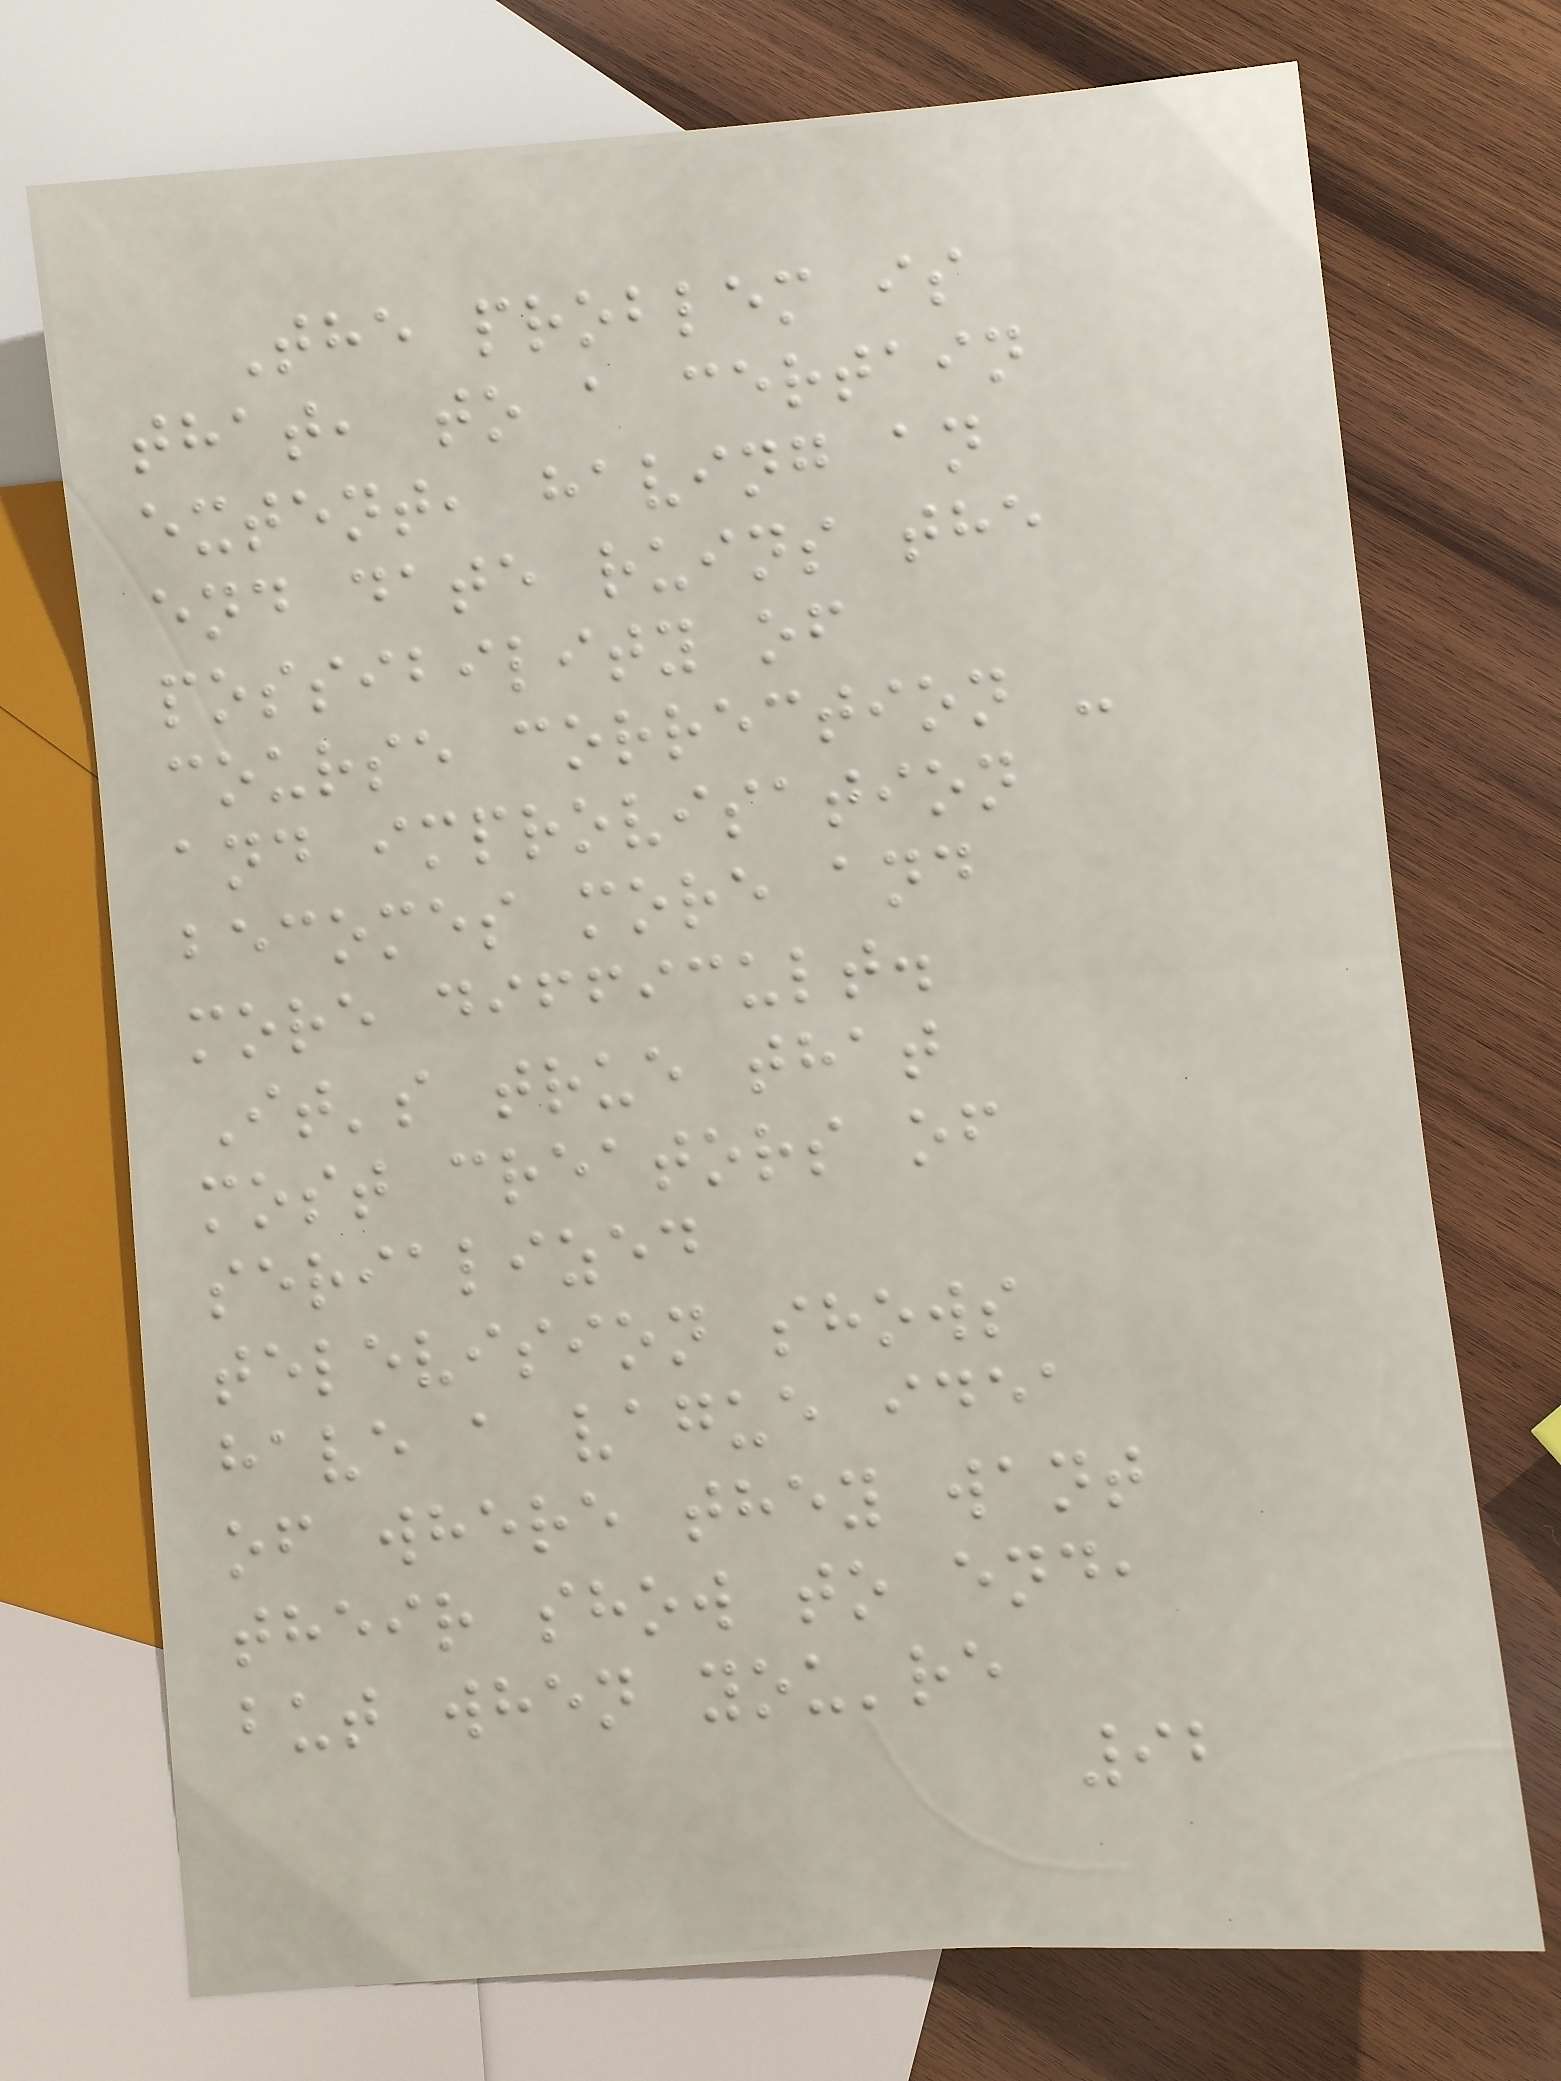The problem is
that, to a certain
extent, having an
end date ruins the
possibility of
course correction -
and improvisation
becomes more and
more difficult.
It's true that
most creators of
serialized
television shows
have a vague idea
of where they want
their show to end,
but when you're
92
